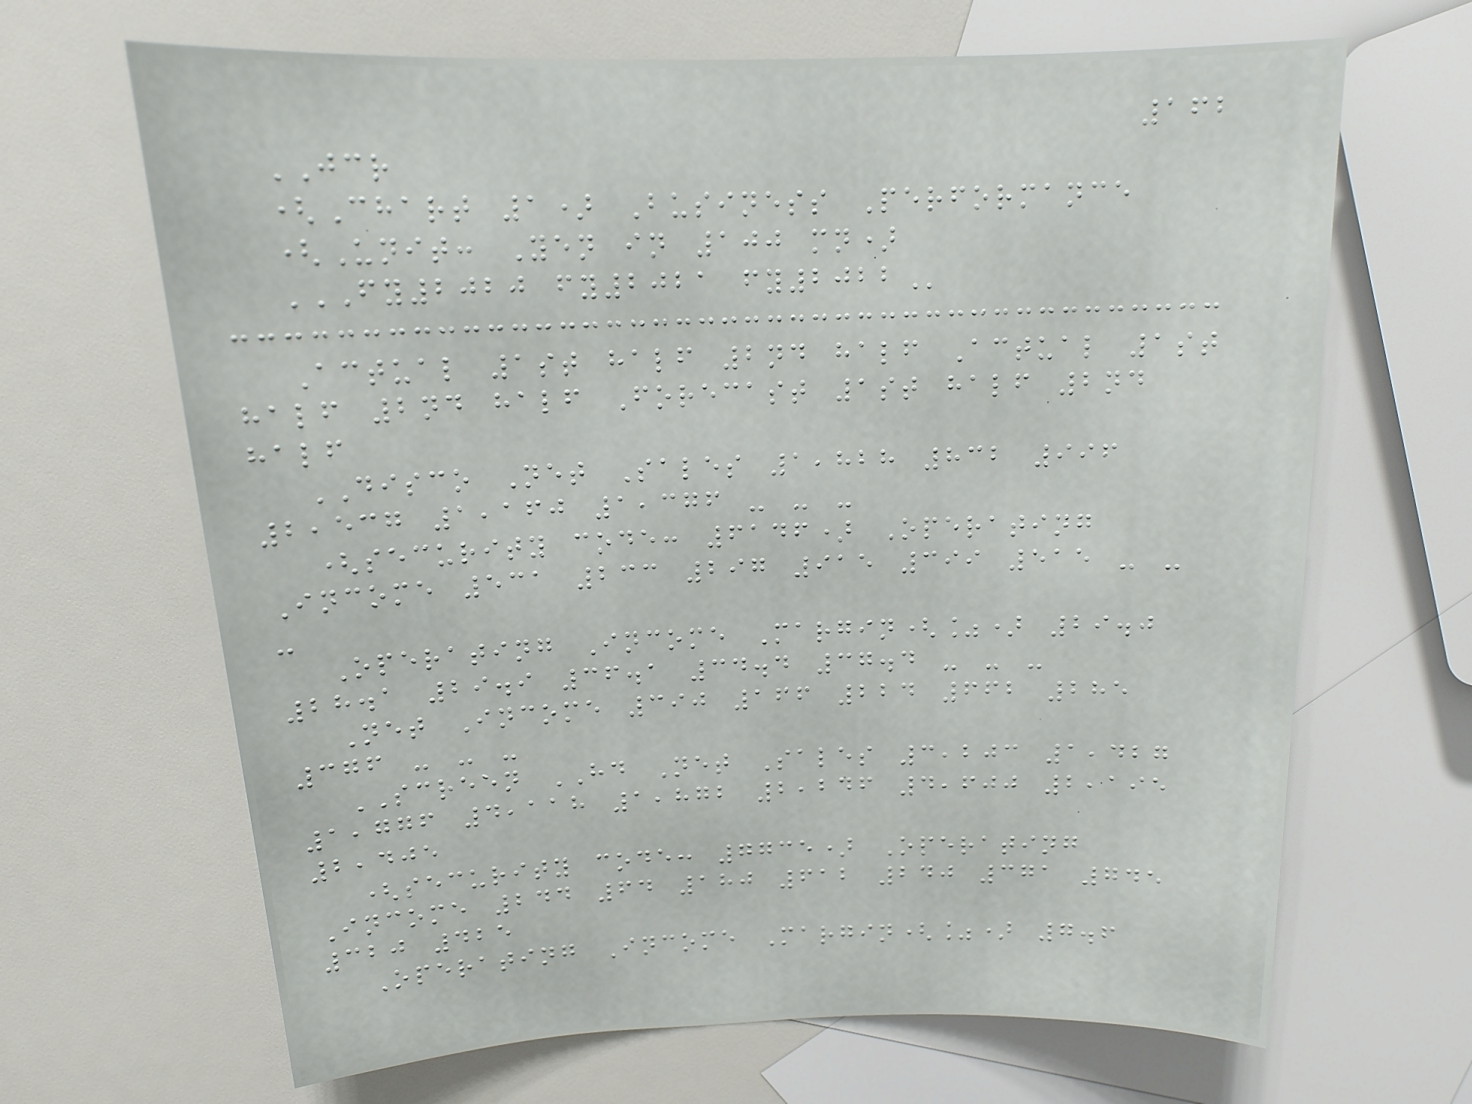162
JCR
(Chart 1) Business Performance
(Unit: Yen in 100 mn)
FY2020 FY2021 FY2022
Actual 1st half 2nd half Actual 1st
half 2nd half Forecast 1st half 2nd
half
DISCO Net Sales 1,828 832 996
2,537 1,160 1,376 - - -
(security code: 6146) Operating
Income 531 233 297 915 399 515 - -
-
Operating Income Margin(%) 29.0
28.1 29.9 36.1 34.4 37.4 - - -
Net Income 390 166 224 662 285
376 - - -
SCREEN HD Net Sales 3,203 1,427
1,776 4,118 1,872 2,246 4,600 2,195
2,405
(security code: 7735) Operating
Income 244 64 180 612 240 371 745
320 425
Operating Income Margin(%) 7.6
